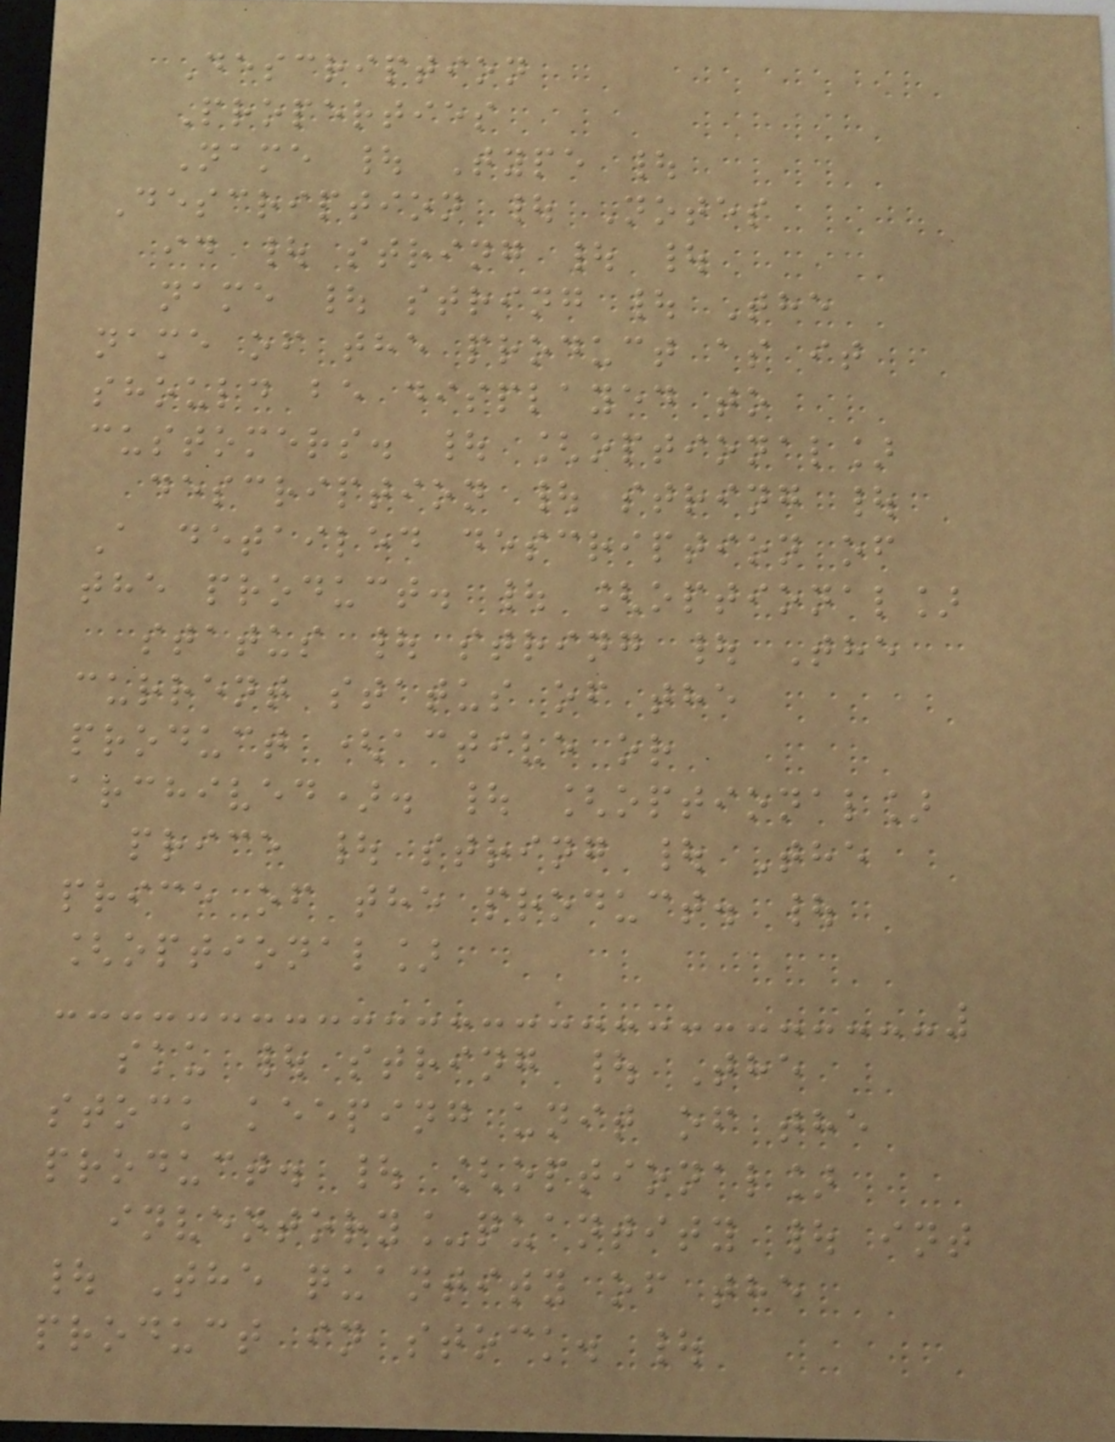Description
Properties
Name | Type |
Description | Notes
id | string | |
name | string | The
name of the product as it
should be displayed to
customers. | [optional]
description | string |
A detailed description of
the product. | [optional]
status | string | The
current status of the
product (active or
archived). | [optional]
price | string | The
price of the product. |
[optional]
sku | string | The
stock keeping unit of the
product. | [optional]
inventory_quantity | int
| The quantity of the
product in stock. |
